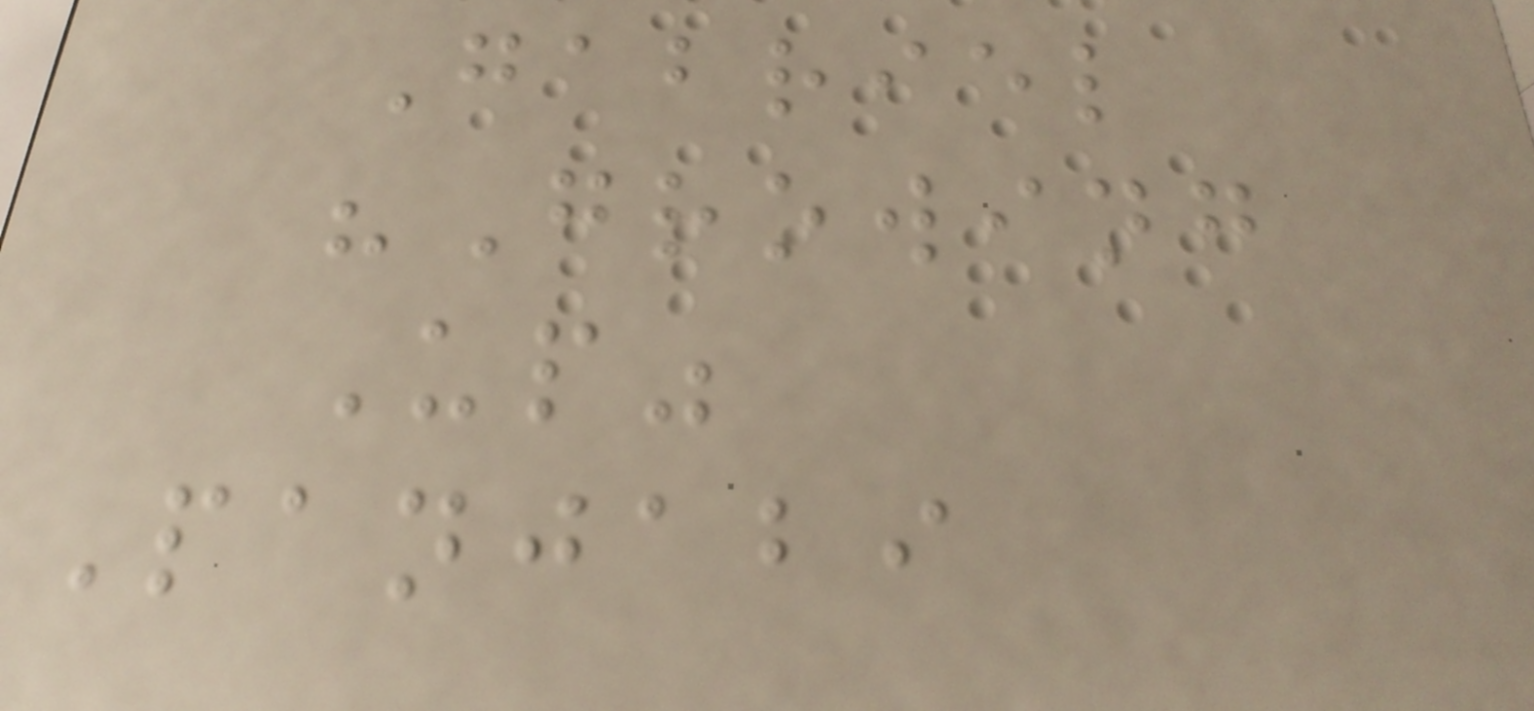Gabriel
"Growing
Up"
Panjabi
